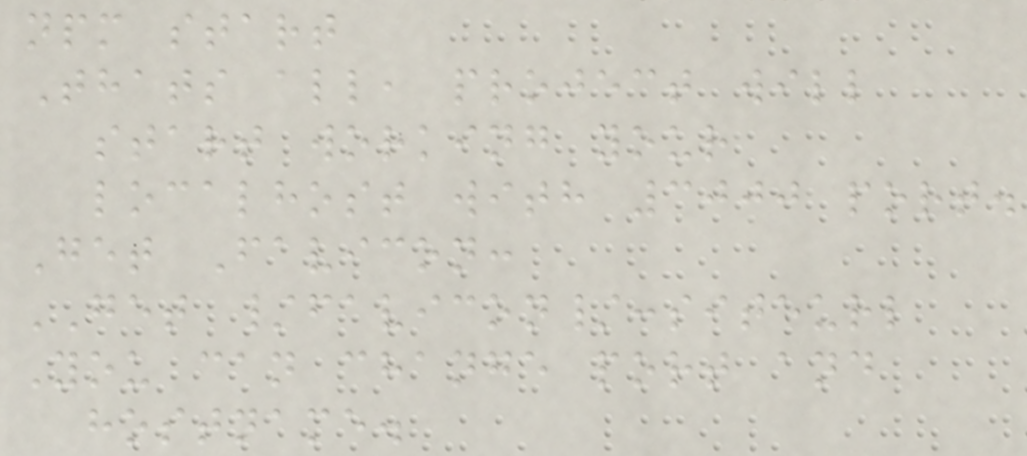npm start
Thats all, project will
start working your
localhost with 3000 port.
Get Favicon:
GET /favicon/:siteurl
You can change port and
hostname.
